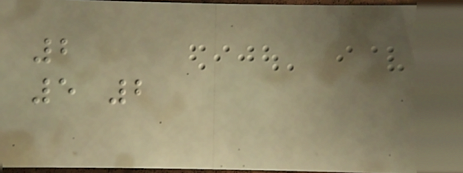2
5 2
